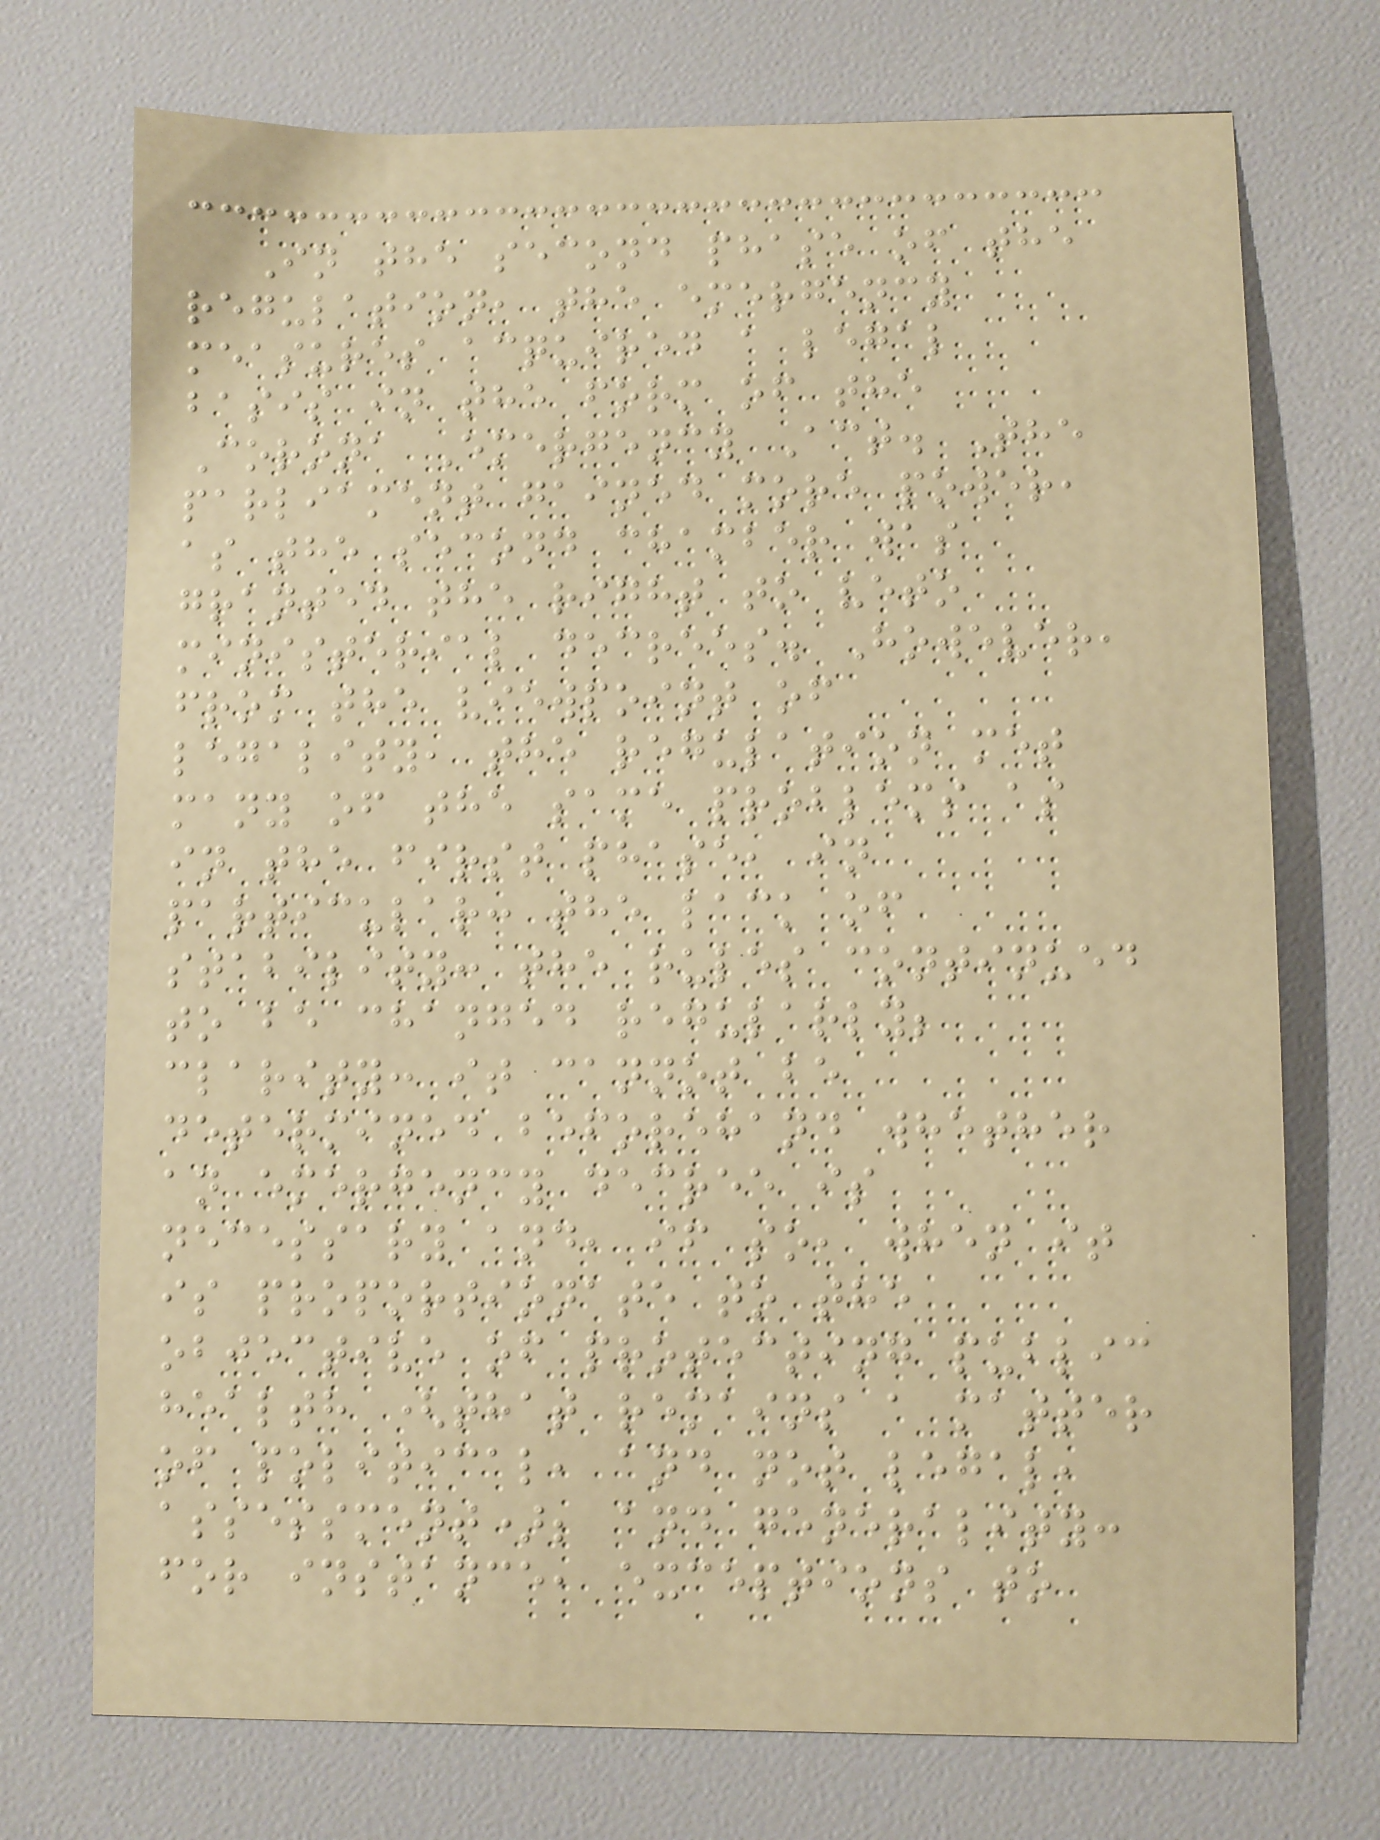In the second phase of the
regulation, the emergency
measures acquired a legal
basis in the form of the
Corona Emergency Act. The
parliament gained more power,
as the second chamber was
granted the right to veto
ministerial decrees. However,
from the viewpoint of
legality, the regulation met
many of the same problems as
in the first phase, in
particular: the lack of
stability: the rules continued
to be changed regularly;
clarity: it cannot be
determined beforehand whether
an emergency decree is
necessary and, if so, when it
is proportionate to the
objective of protecting public
health (that remains a matter
of political, and not legal,
assessment); and generality:
for instance, exceptions to
